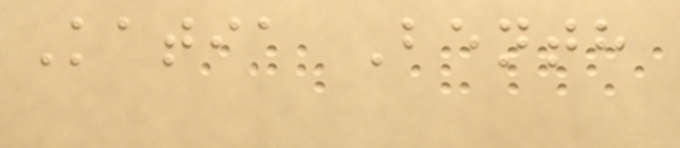Katia Benth
